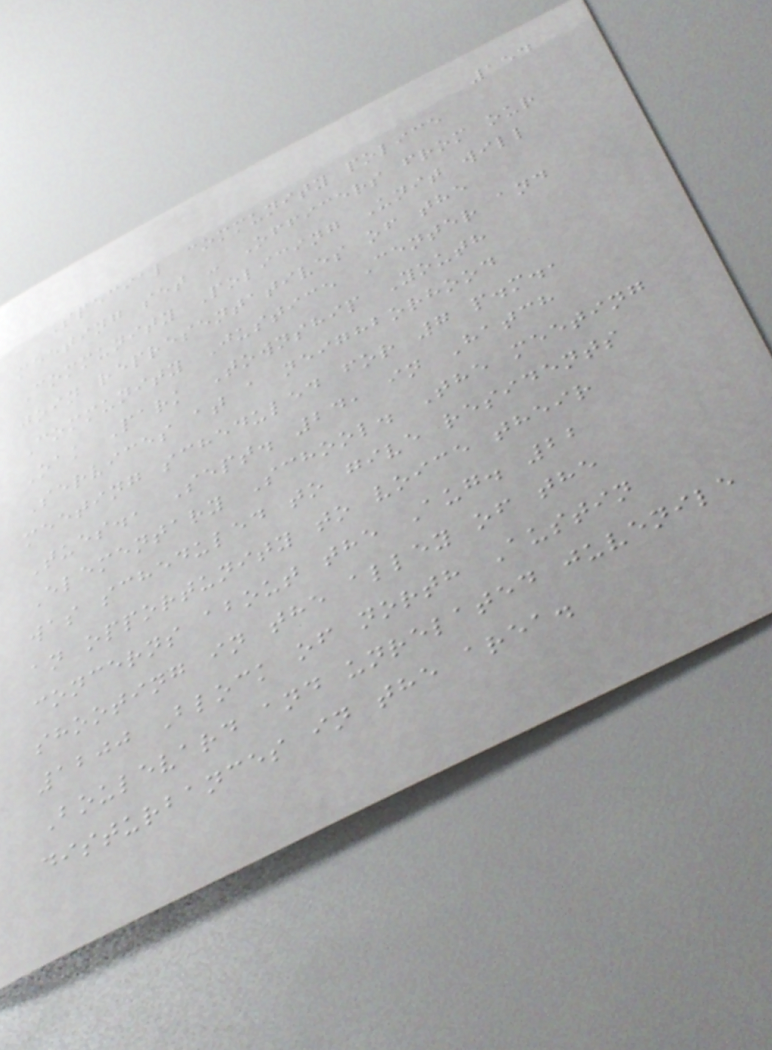154
Special community police
meeting set - Officers from our
Community Policing Unit will
join representatives of the
Community Justice Center and
Oak Park Township Youth
Services at a neighborhood
meeting scheduled for 7 p.m.,
Tues., Sept. 24, in Hatch
Elementary School. The meeting
was scheduled to give residents
an opportunity to voice their
concerns about the Aug. 22
shooting in the alley of the
1200 Block of north Austin
Boulevard and unrelated juvenile
disturbances in the area.
